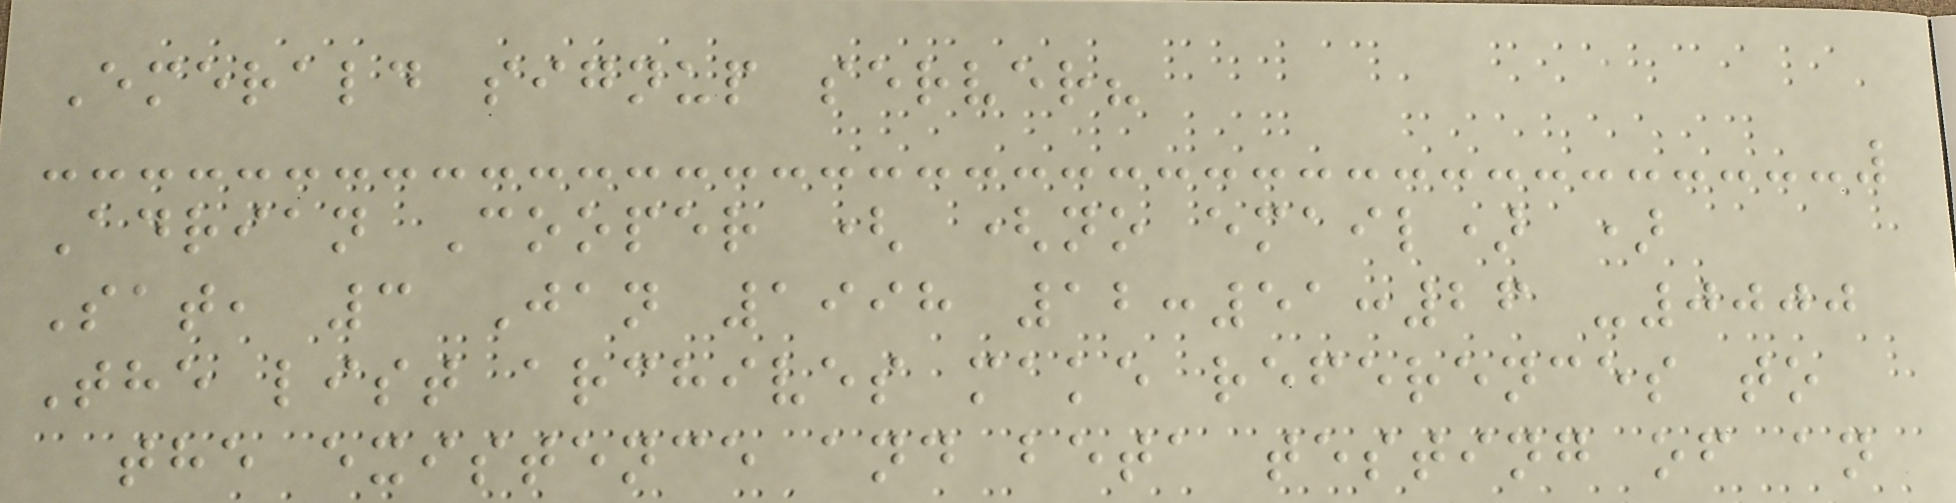Emerald signup server?
Adrian Cooper ( (no email) )
Sat, 3 Jan 1998 12:51:26 -0000
The list archives make references to
the existence and beta testing of an
